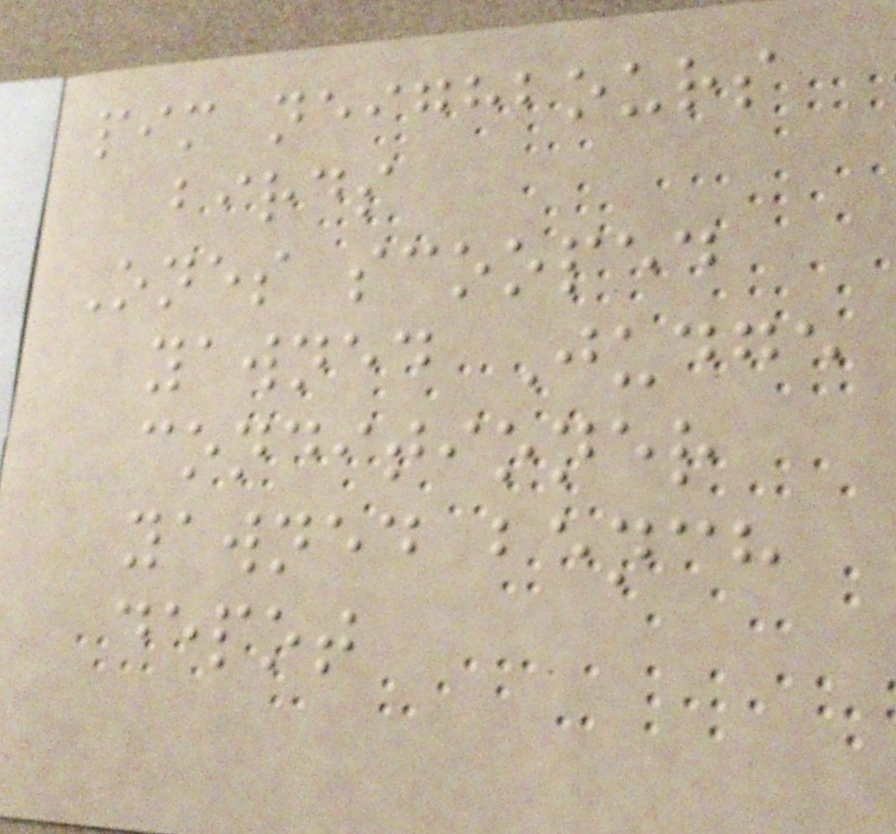pim neighbours
birds
Ones scooped
yawned Judge
conditioner
yawned bench
depot
